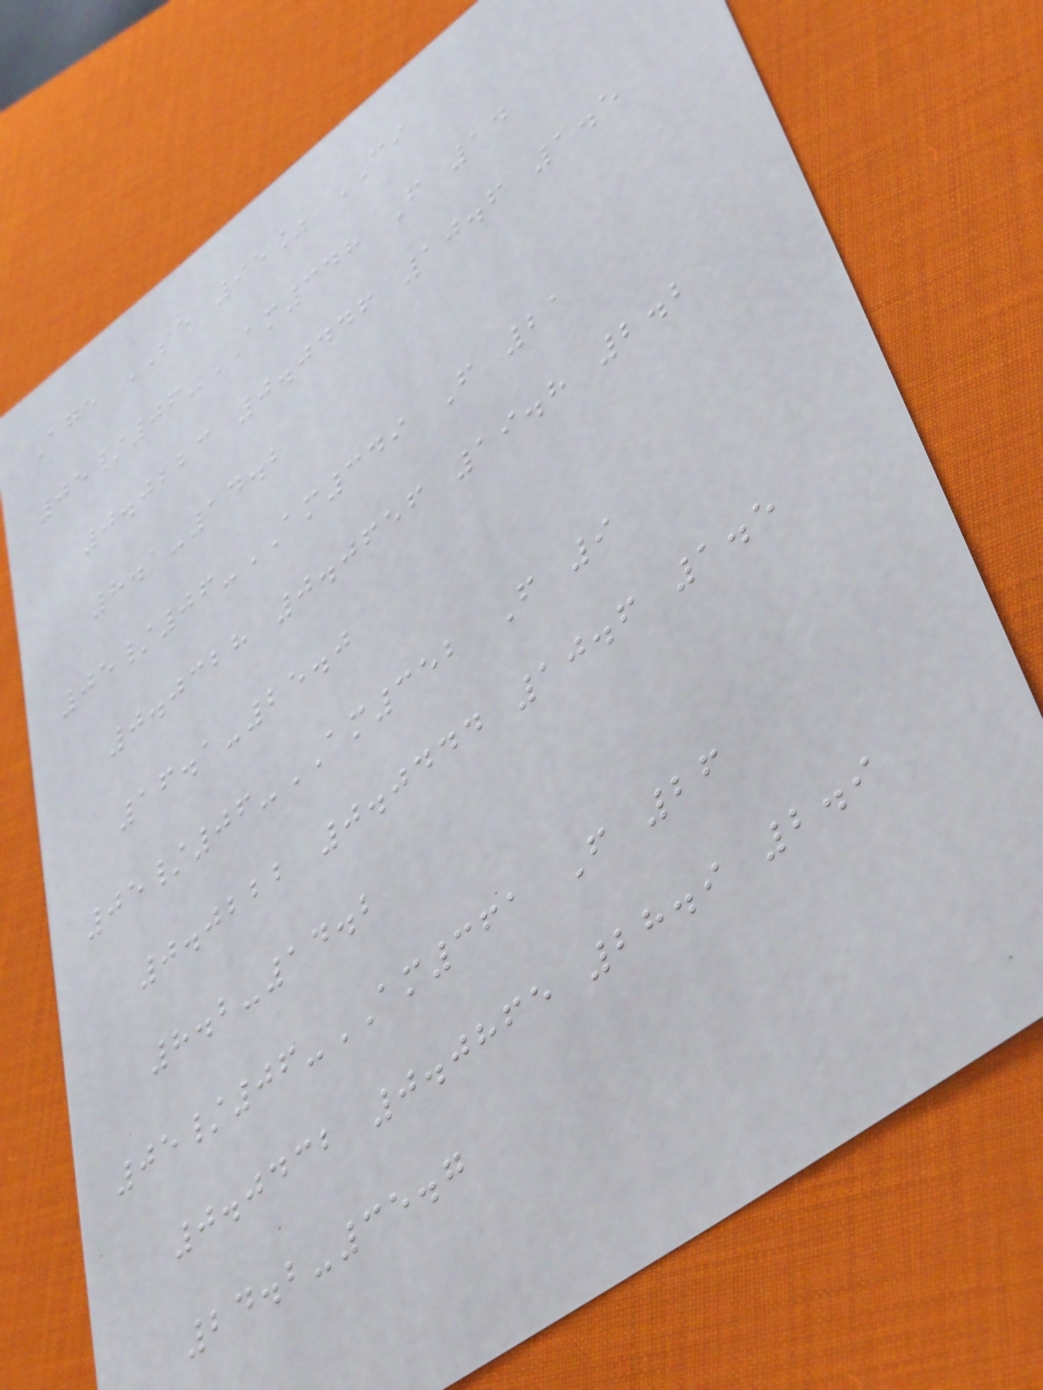Age SE 95% CI
05/06-AM348 F 14
0.0223 0.0446 10.6 1.5
8.1-14.2
05/06-AM349 F 21
0.0328 0.0656 19.8 2.2
16.1-25.0
05/06-AM352 F 9
0.0222 0.0444 10.6 1.5
8.2-14.2
05/06-AM361 F 26
0.0432 0.0865 28.9 2.9
24.2-35.7
